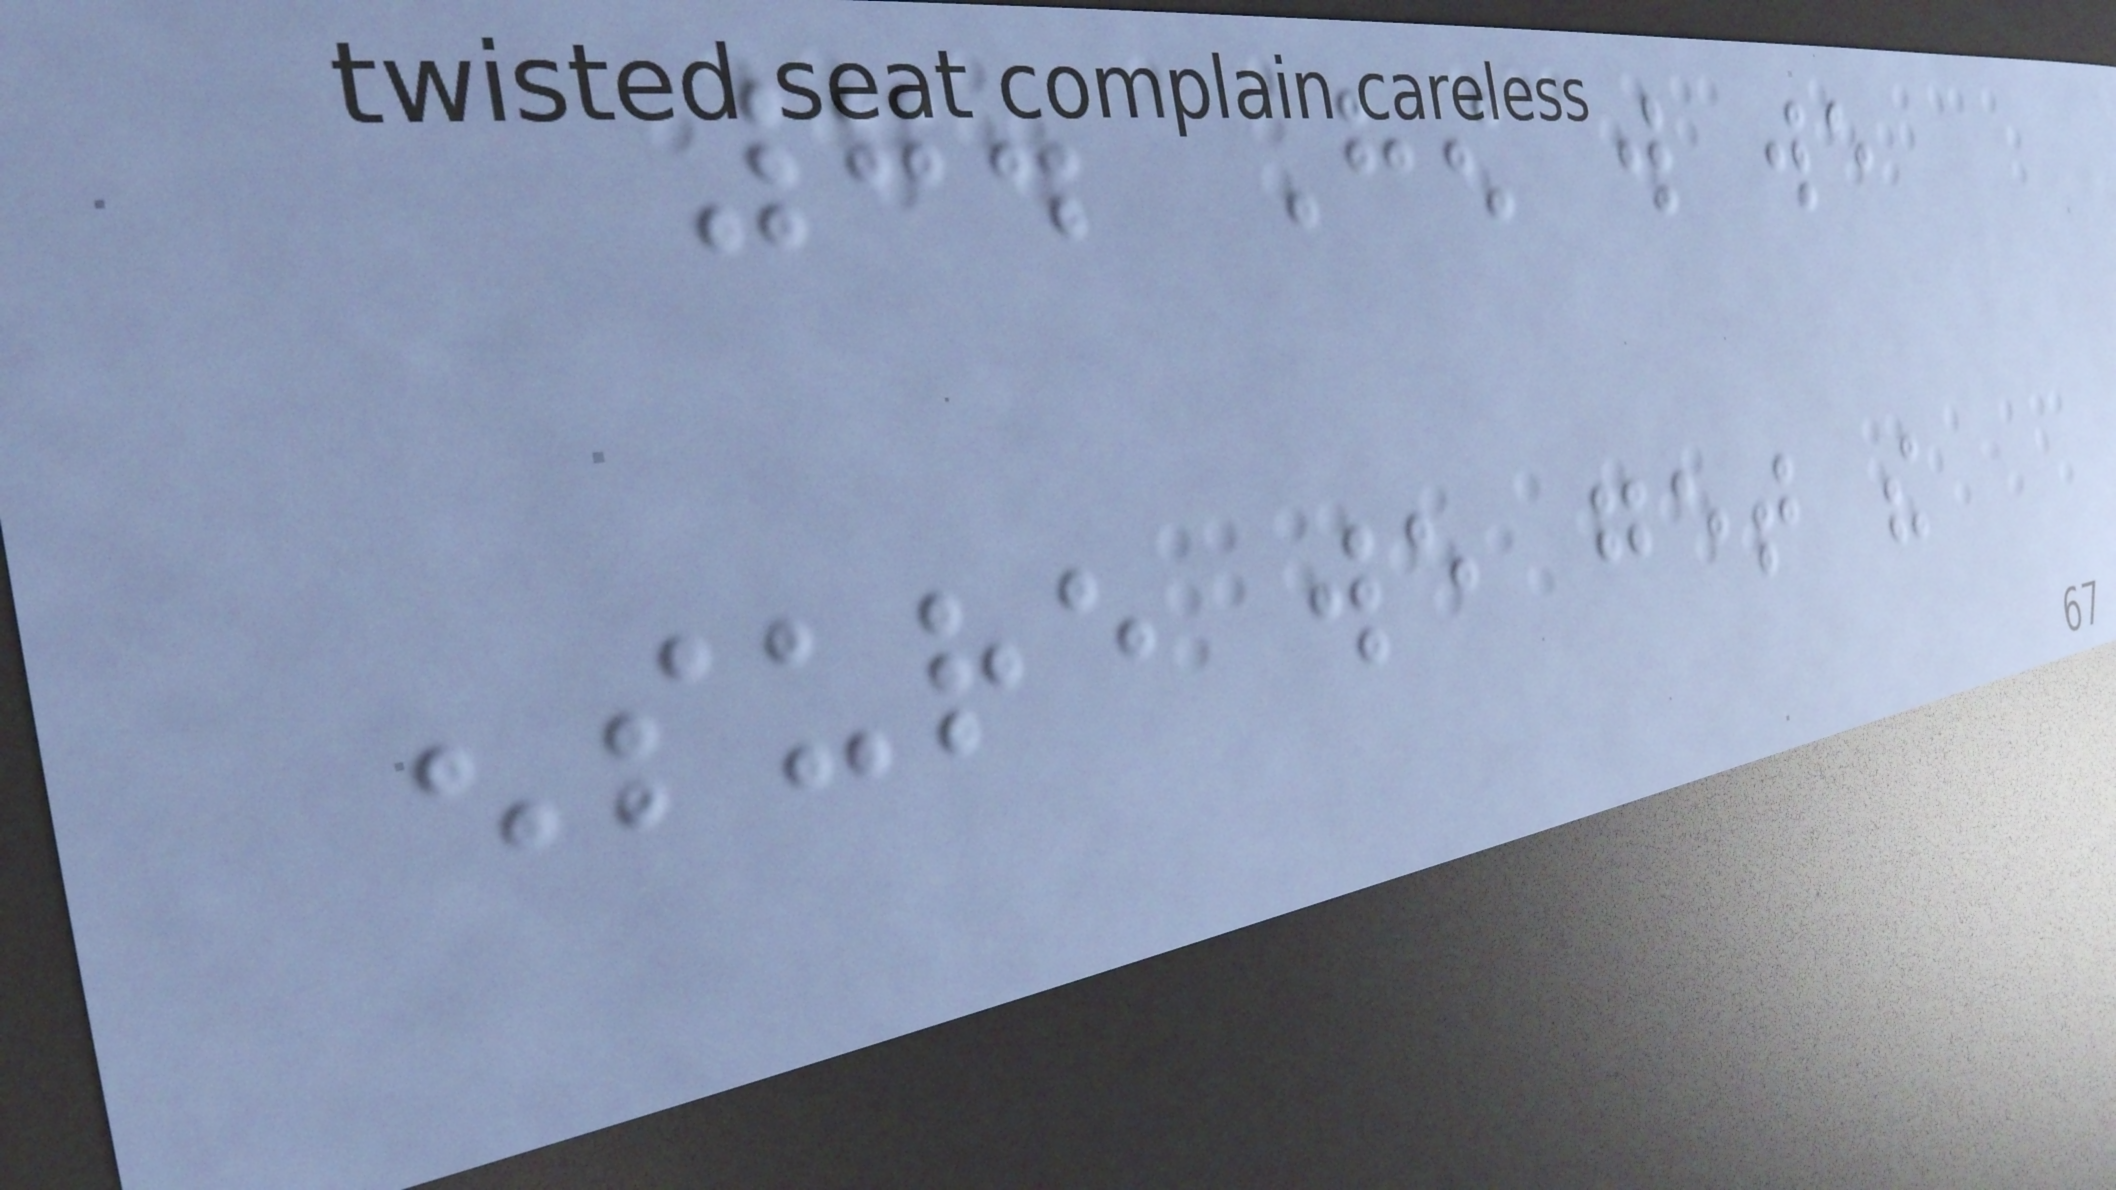7. How will we
ensure we get the
